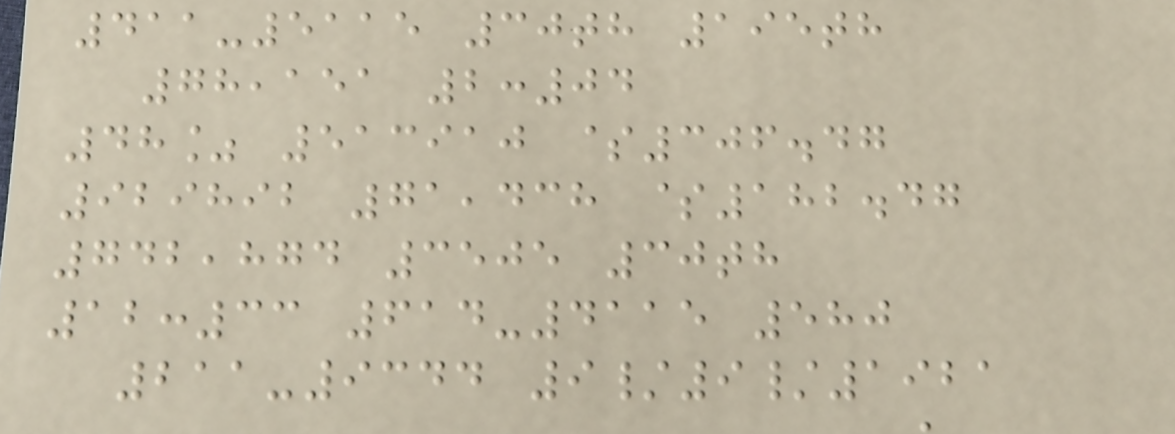411-5115 30th 195th
78,151 2:04
48% 513910 $306.47
929892 71,438 $182.47
742,874 3505 30th
12:33 614-4115 580
211-9344 9/9/1921
